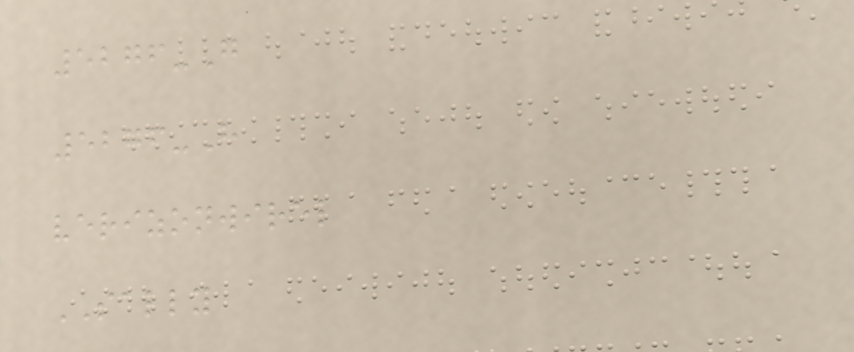5276-G
5276-H
verizonwirel
SALLY
